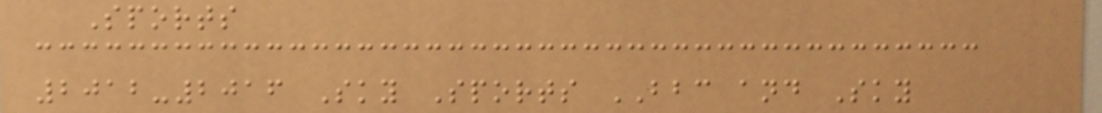Sports
2012-2016 Sky Sports BBC and Sky
